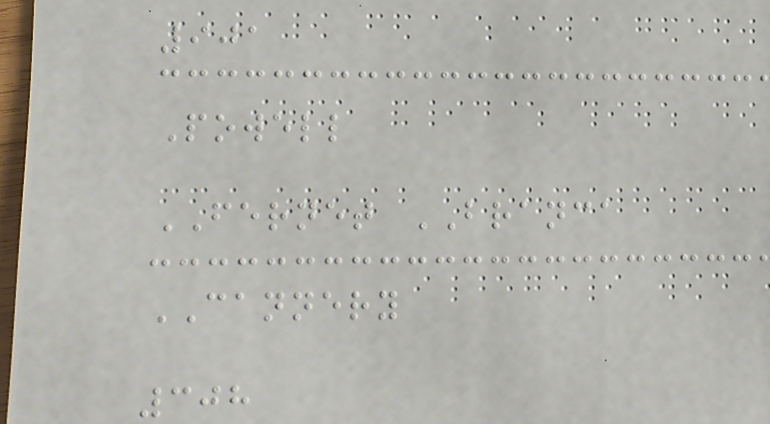901
Powell
FERNET BRANCA
CANNERY
308
